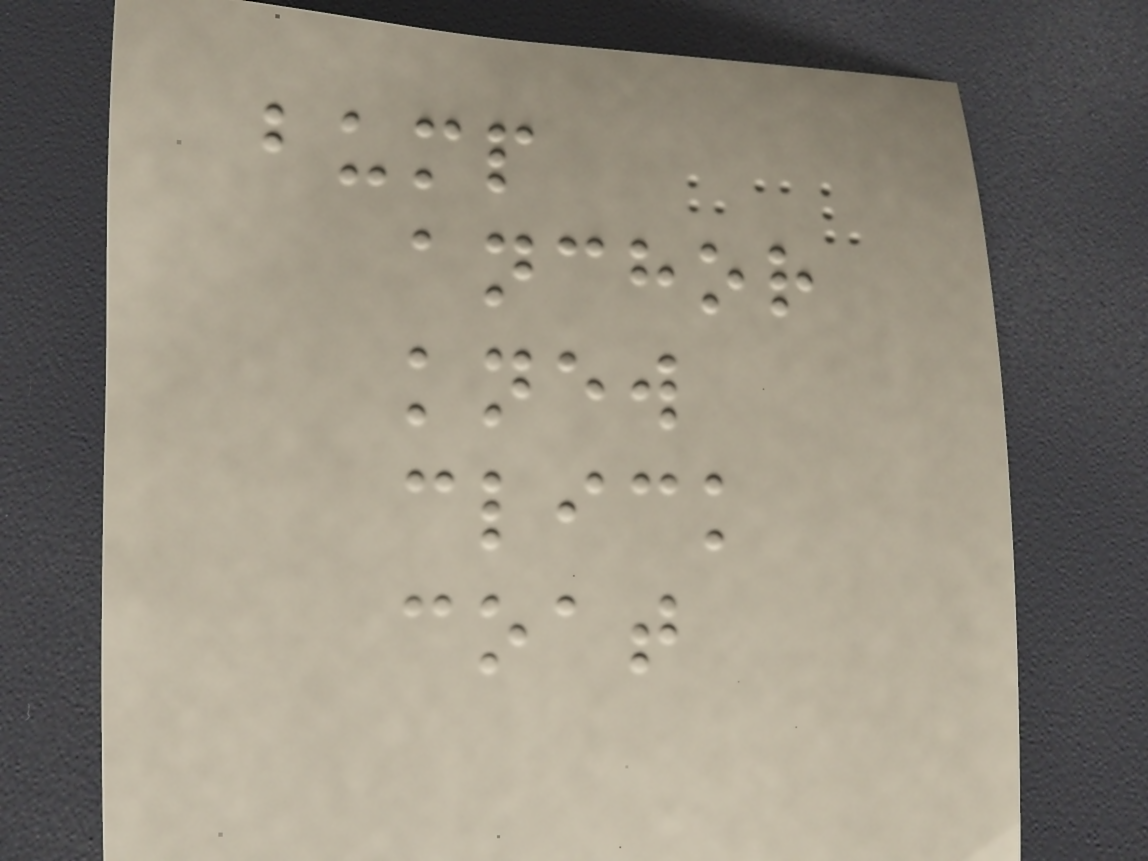bump
anchor
knew
click
coat
